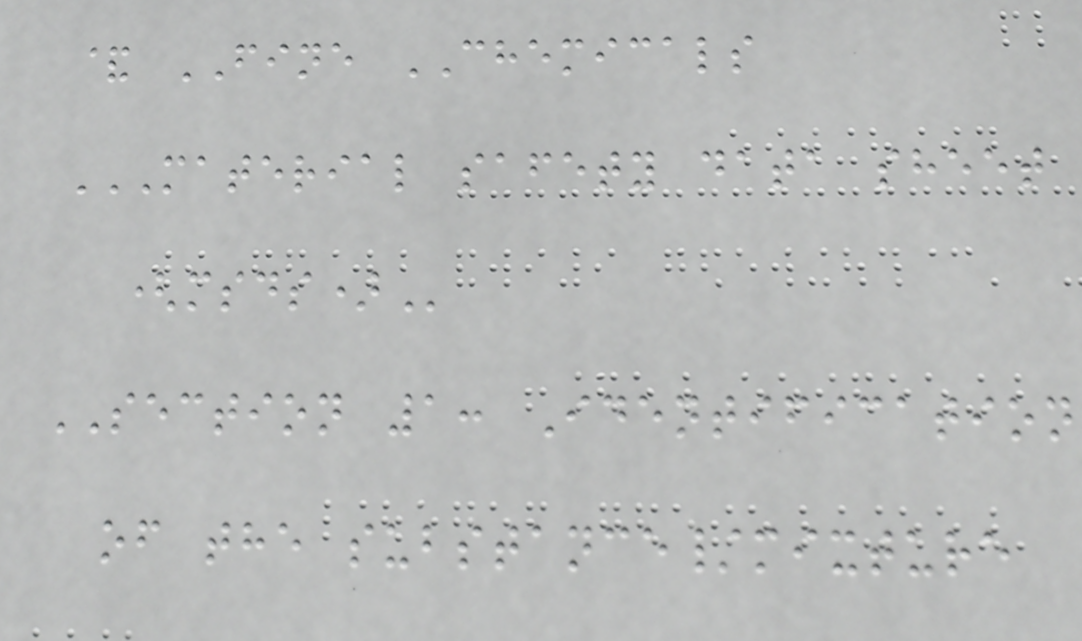& FINE CHEMICALS
MATERIAL SAFETY DATA SHEET
(MSDS)
SECTION 1: Identification
of the substance/mixture
